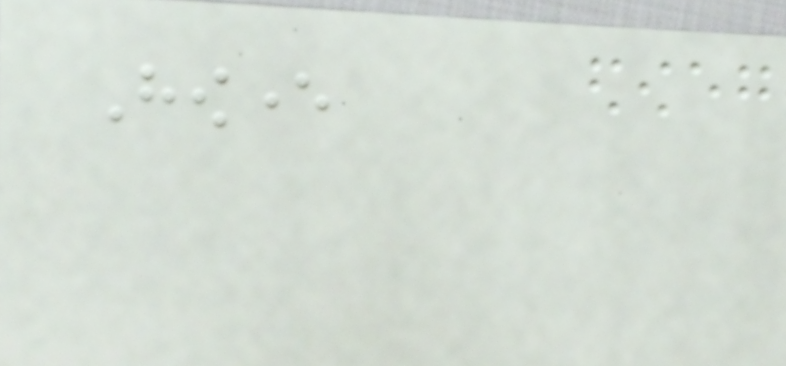However
